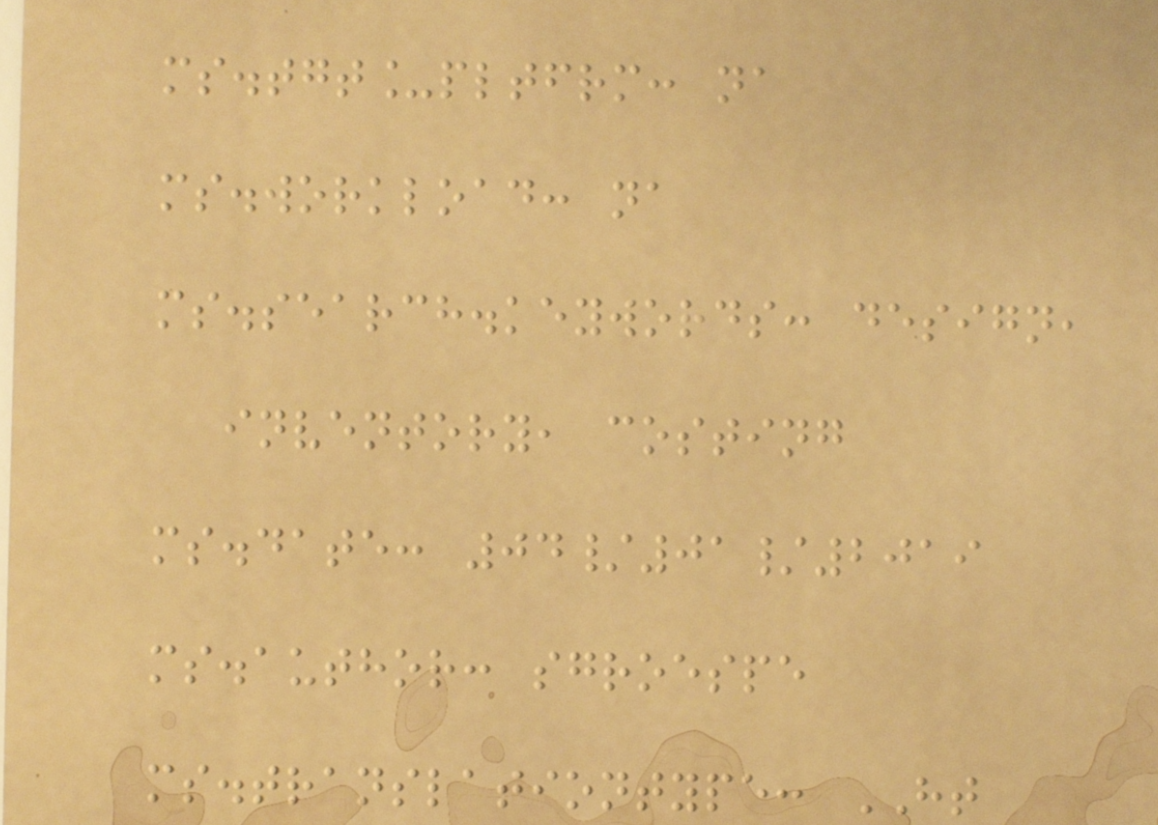ms.tgt_pltfrm: na
ms.workload: na
ms.search.keywords: design,
inventory, costing
ms.date: 04/01/2019
ms.author: sgroespe
ms.translationtype: HT
